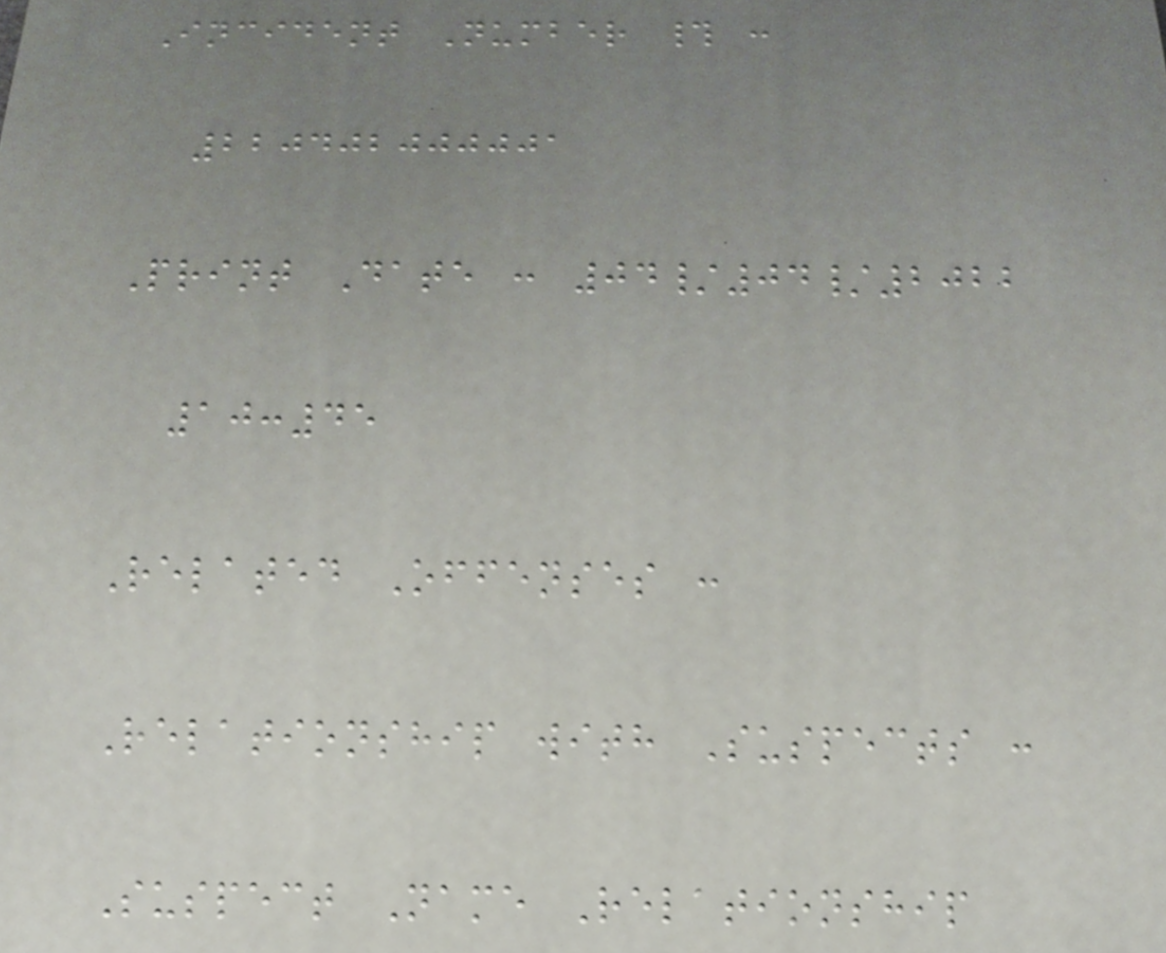Incident Number # :
220402000001
Print Date : 04/04/2022
10:45
Related Offenses :
Relationship with Suspects :
Suspect Name Relationship
